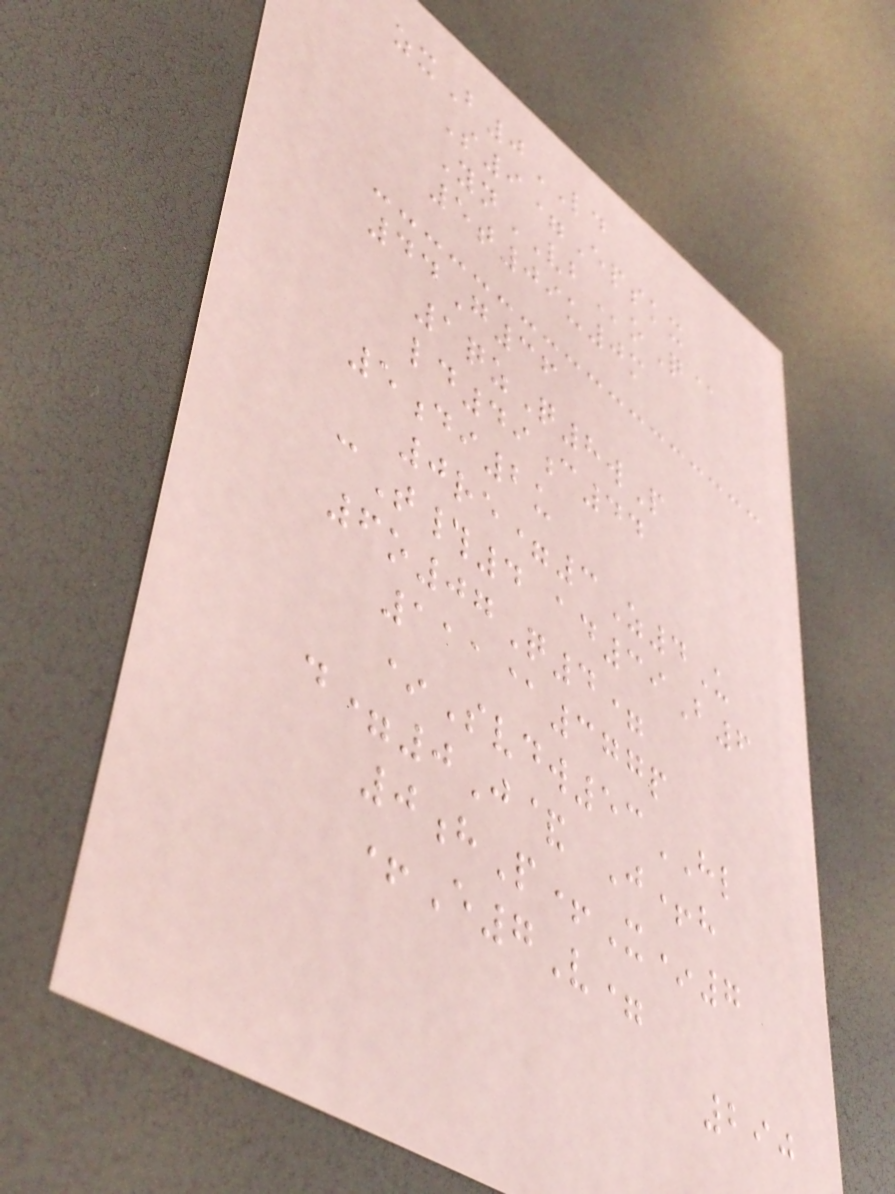zxB0LD
S9=Epskx
YnVBoQ@
5t09u0m
44G36
1qzQ8wP
ld49c44
5di2u
0re=3Z4U
cT#4 ad39B6
6o07Q4=
111@377p
*Svdw53HL
d=0J& J+h
0hP+X*7
+E7V=
290
